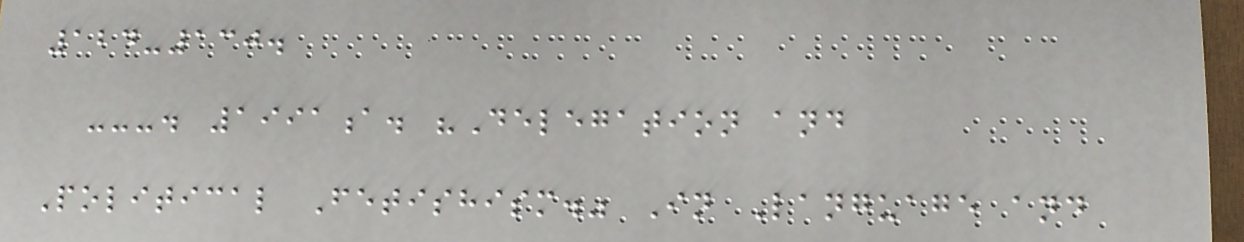124-130.
---. 1991a. "Delegation and
Political Fetishism." In Language and
